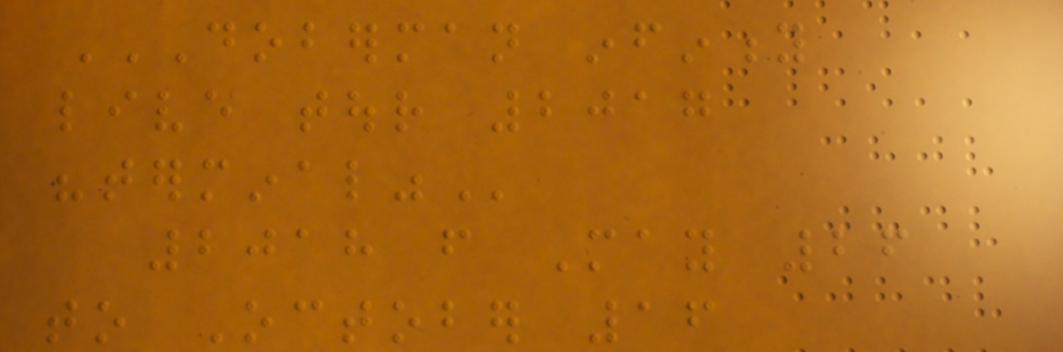DOBERMAN INFINITY
LIVE TOUR 2017
"TERMINAL"
2018 from May 26
to October 16
